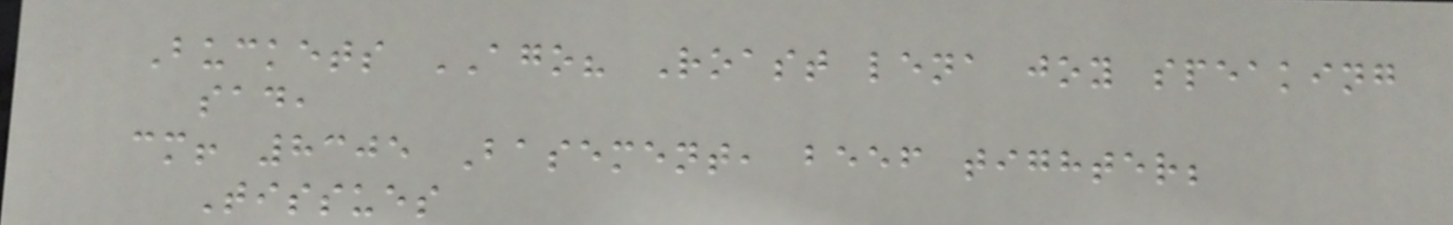Buckets AGO? Roast lena joy speaking
sad,
cm! 8305 Basement, beef tighter;
Tissues
